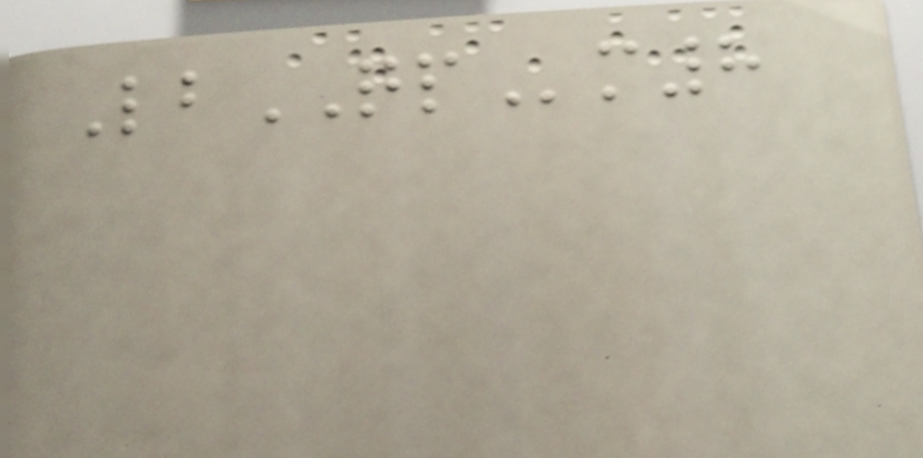LbQPm8
